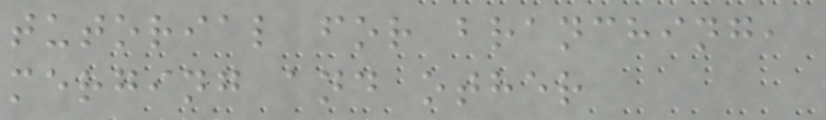tutorial for branching,
merging and other
